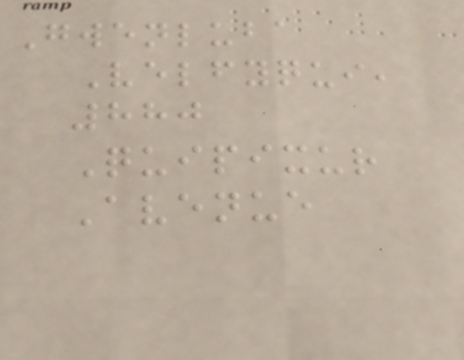Gwenluba
Velfyqui,
880
Quipixur
Avenue
